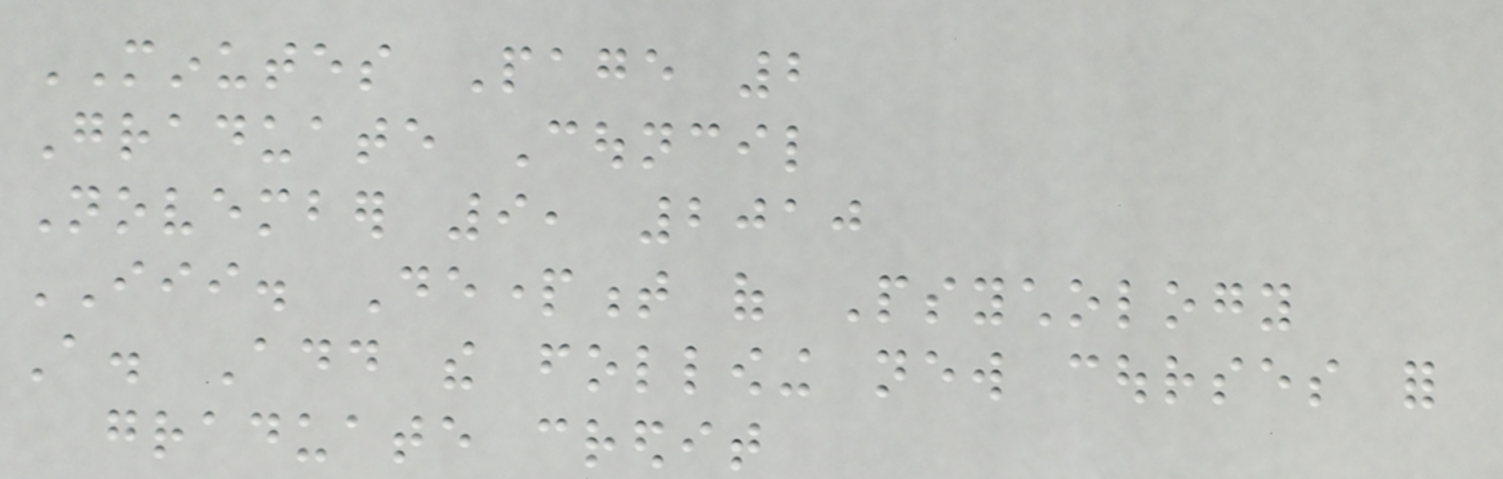MINUTES Page 2
Graduate Council
November 9, 2010
III. Department of Psychology
A. Add the following new courses for
graduate credit
